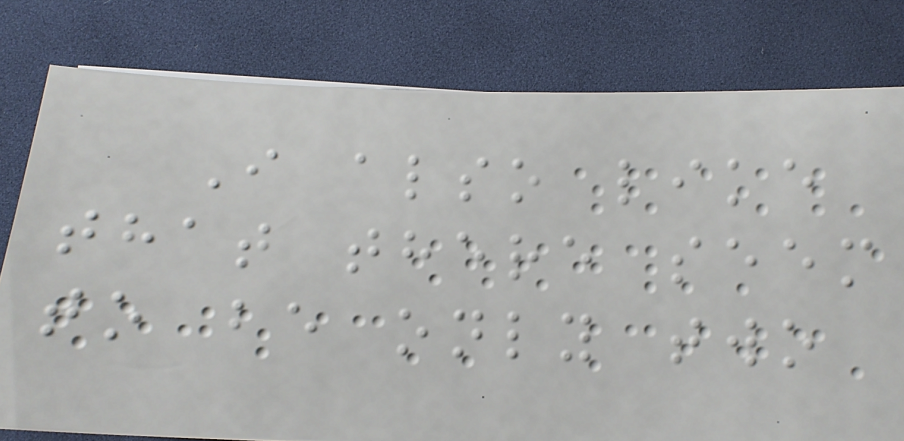I also like
that there seem
to be only two
